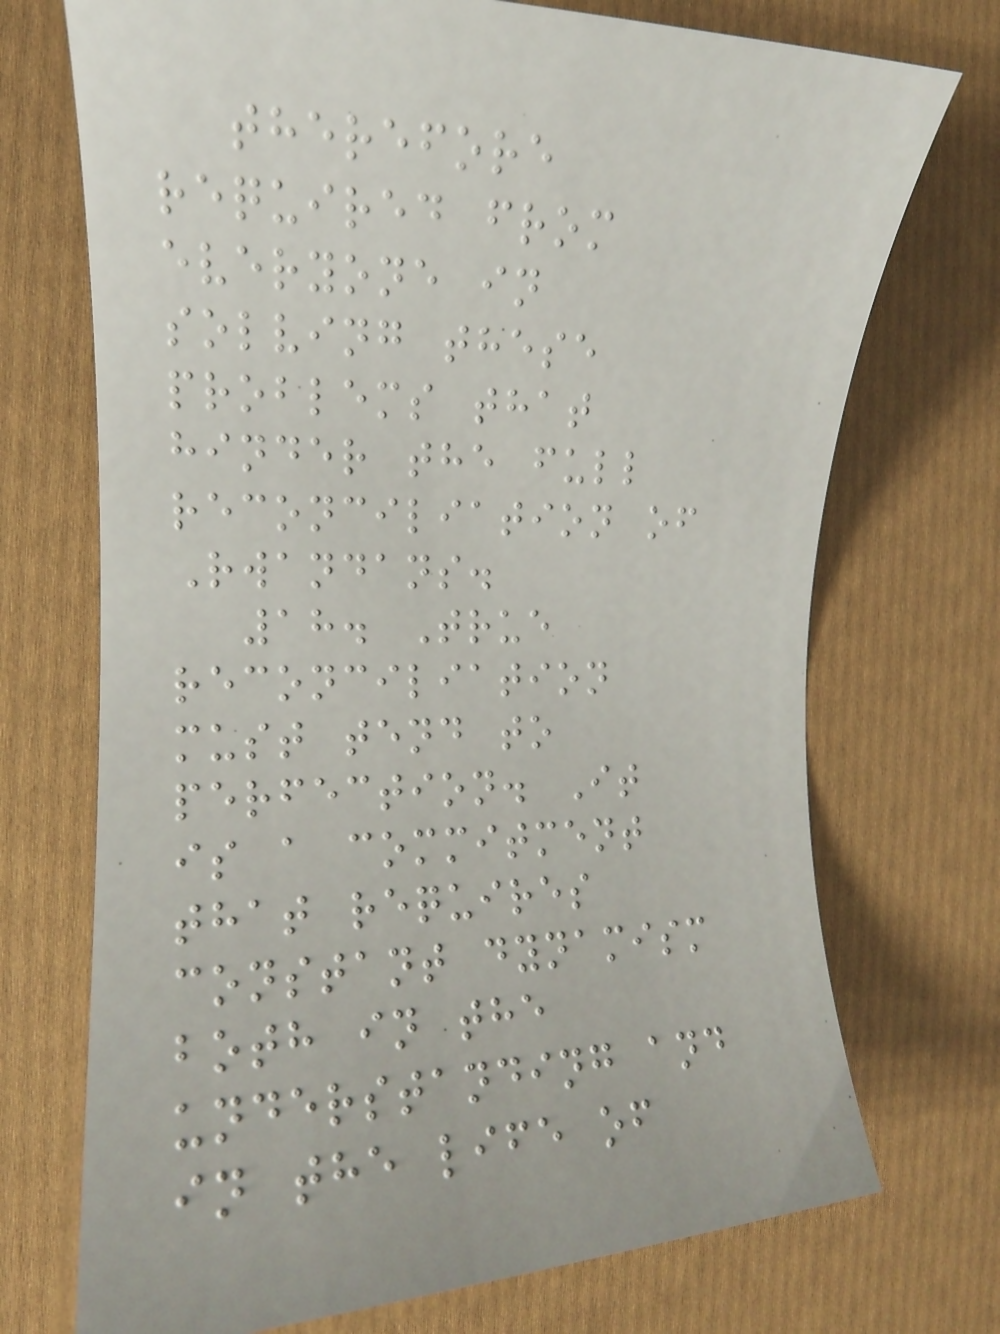therefore
required from
everyone in
solving these
problems that
hinder the full
reconciliation of
Rwandans.
18. True
reconciliation
must tend to
perfection. It
is a commitment
that requires
constant dynamism
both in the
understanding and
in the life of
